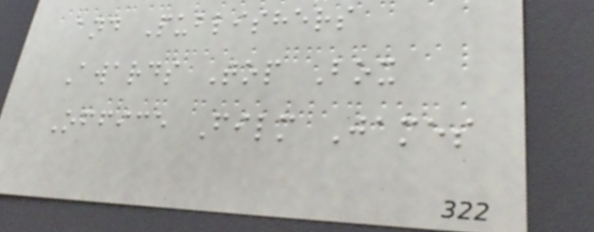and Publishers
Awards Top Box
Office Film James
